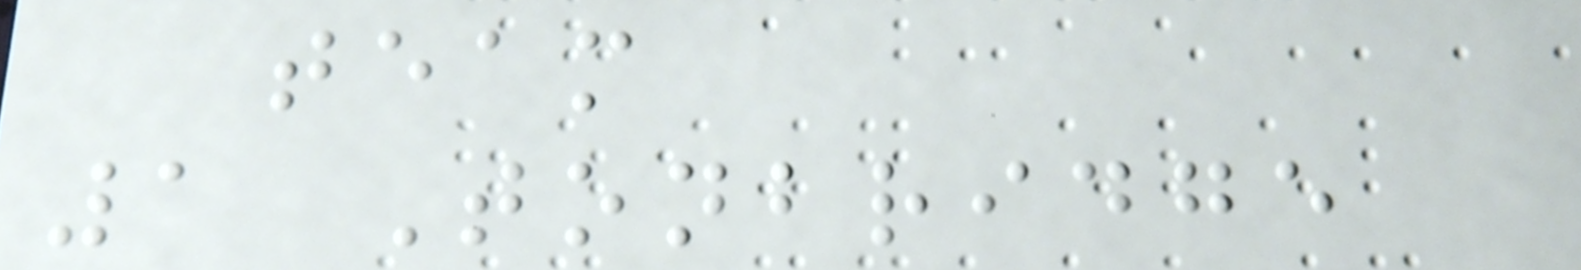team
1 Tonbridge
